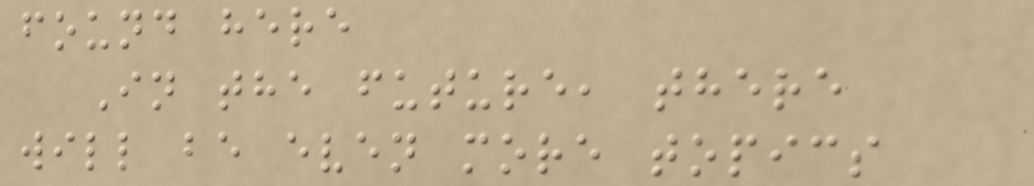found here
In the future, there
will be even more topics
